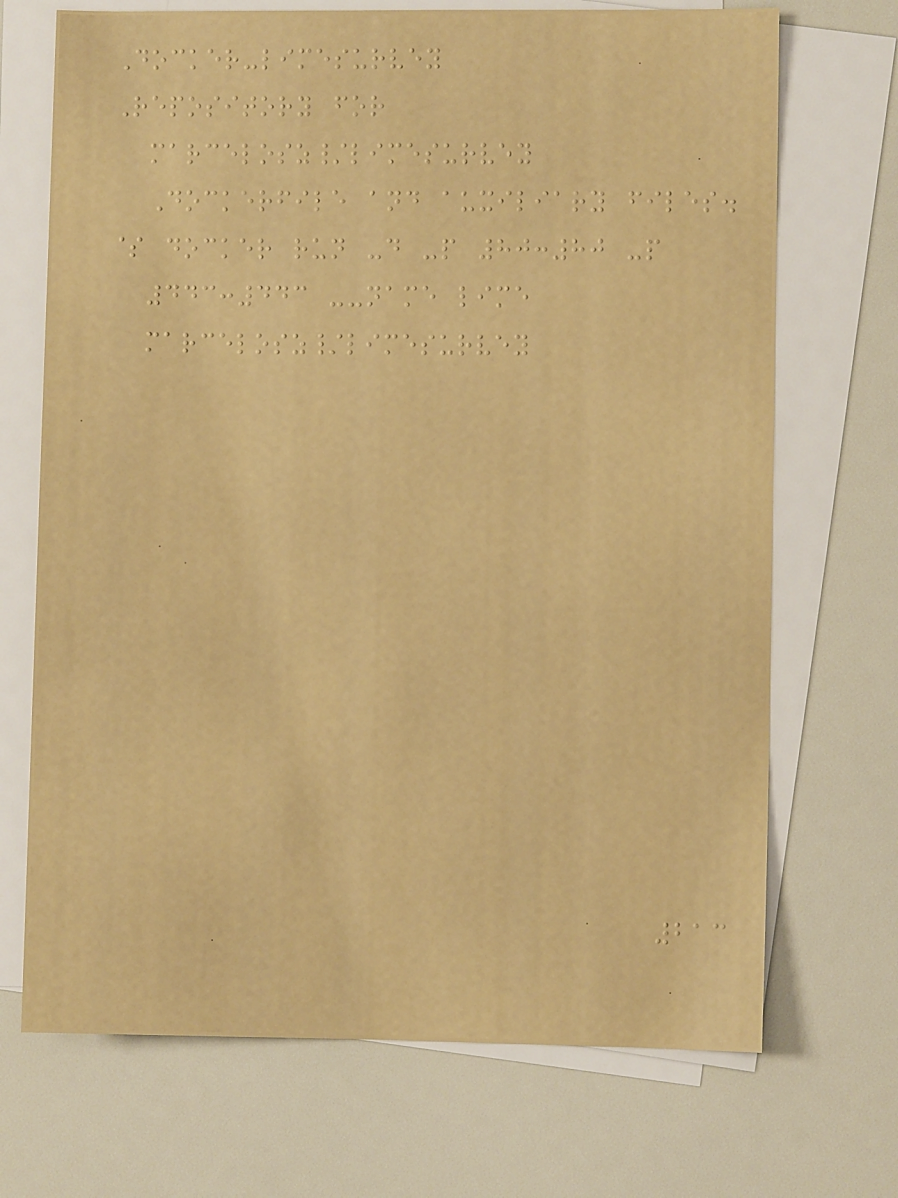Docker-limesurvey
Repository for
marcelosz/limesurvey
Dockerfile and auxiliary files.
$ docker run -d -p 80:80 -p
443:443 --name lime
marcelosz/limesurvey
213
